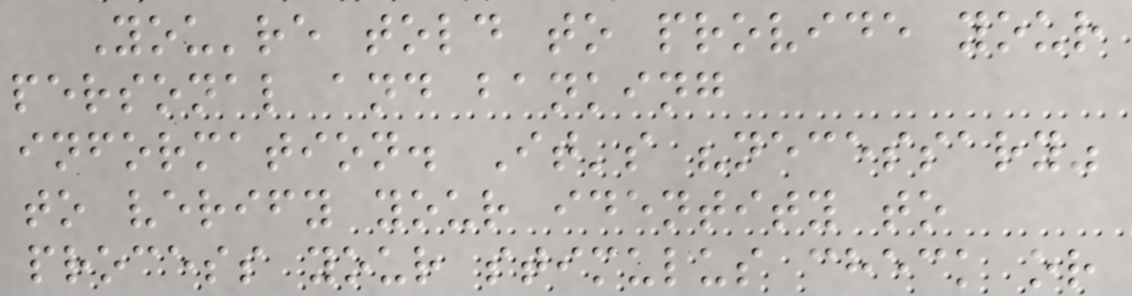You're told to provide your
personal and banking
information. It's "necessary"
to verify your identity to
process your stimulus check or
